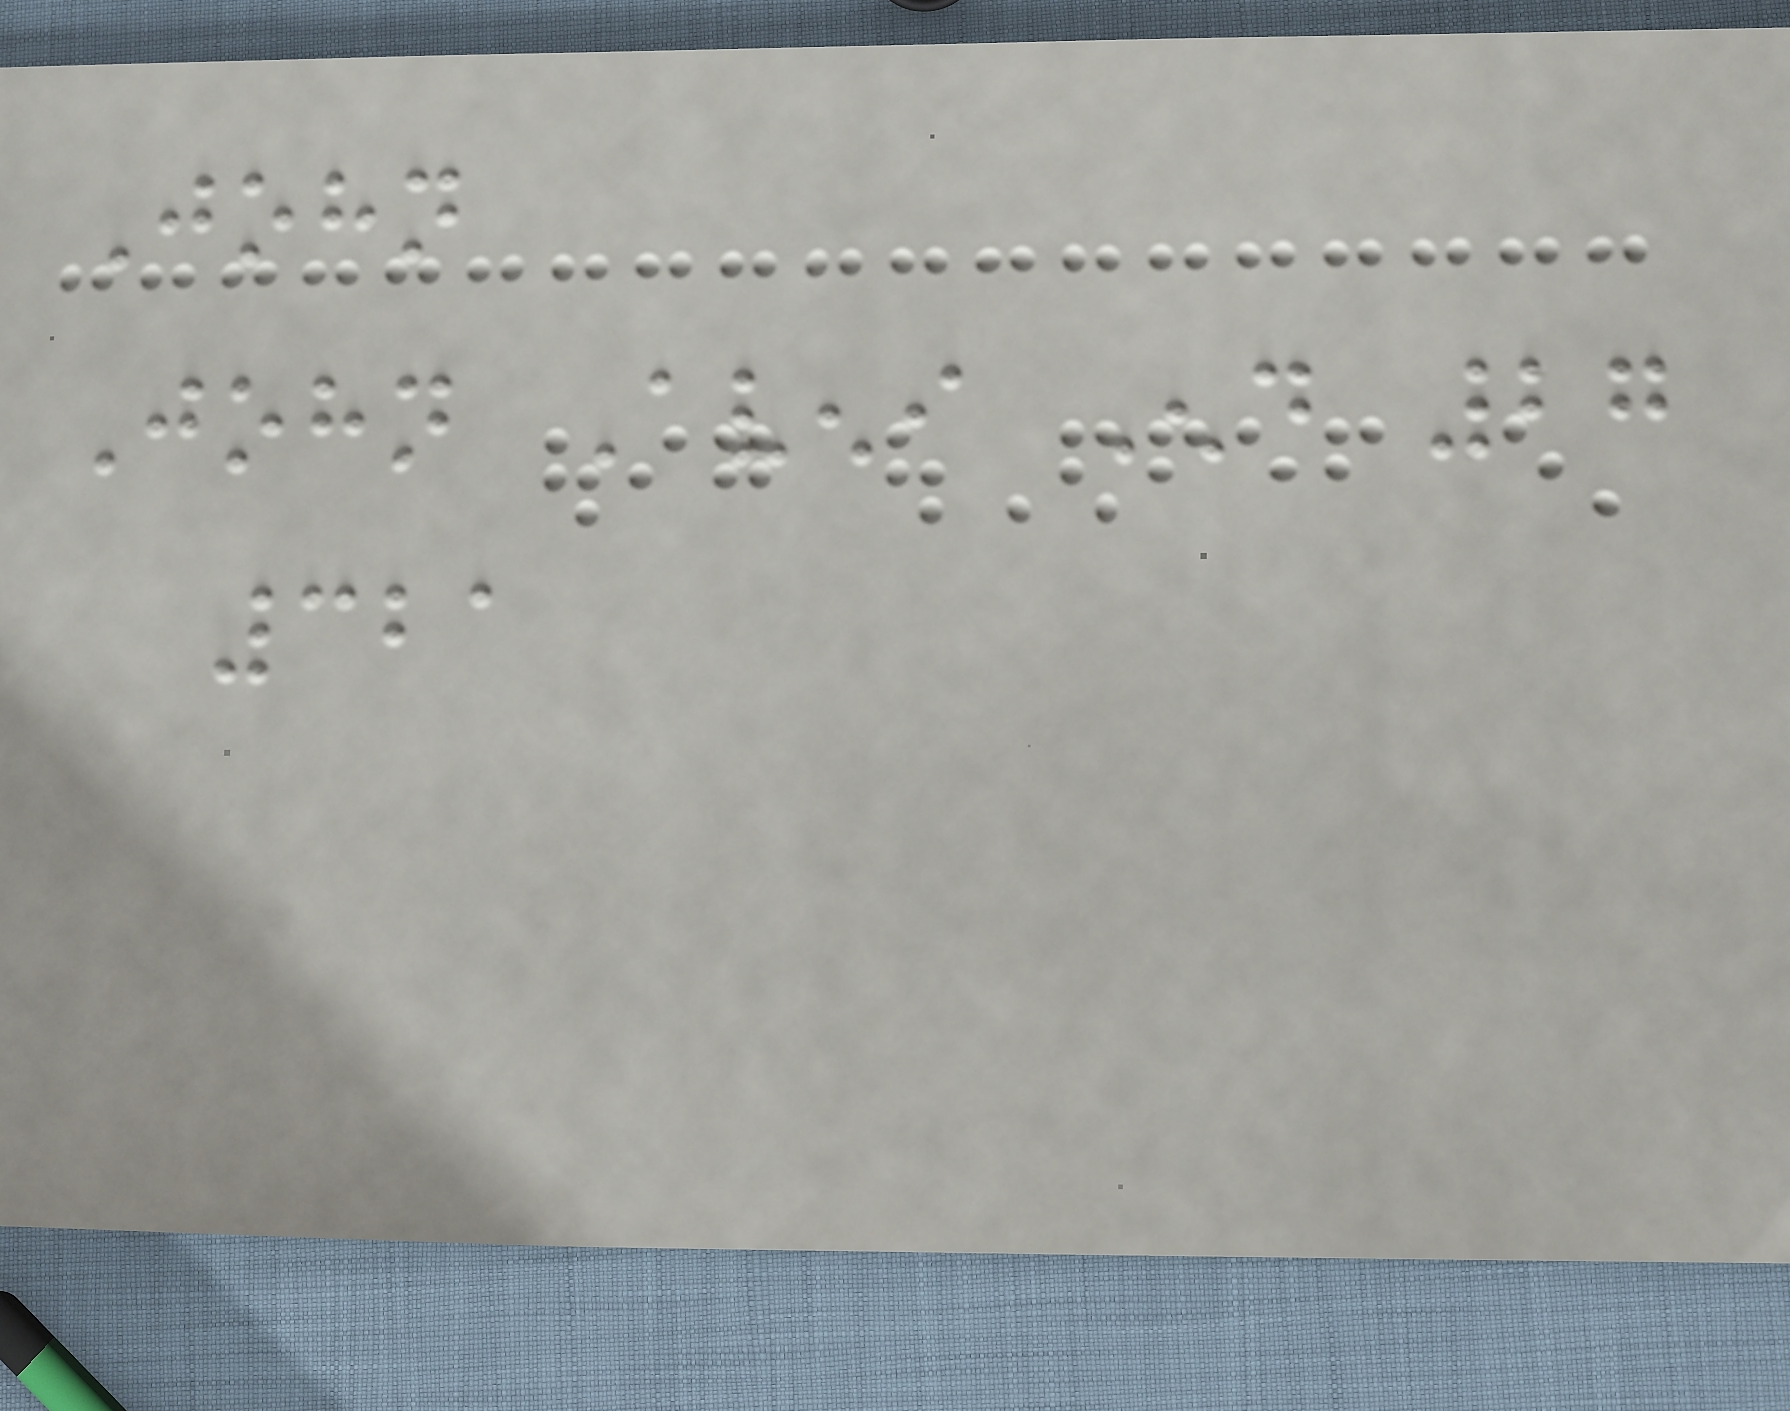John
John Aveni End 27
321
